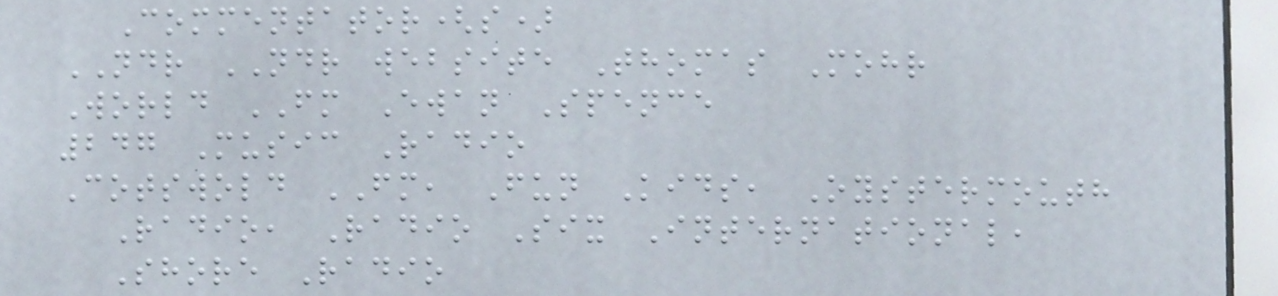Commentator(s)
NDR NDR website Thomas Mohr
World FM Ewan Spence
247 Music Radio
Cotswold FM, Fun Kids, Oystermouth
Radio, Radio Six International,
Shore Radio
